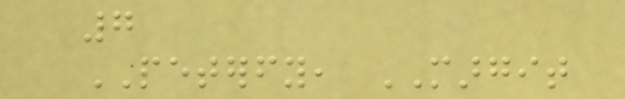7
PETERFY, MARGIT
